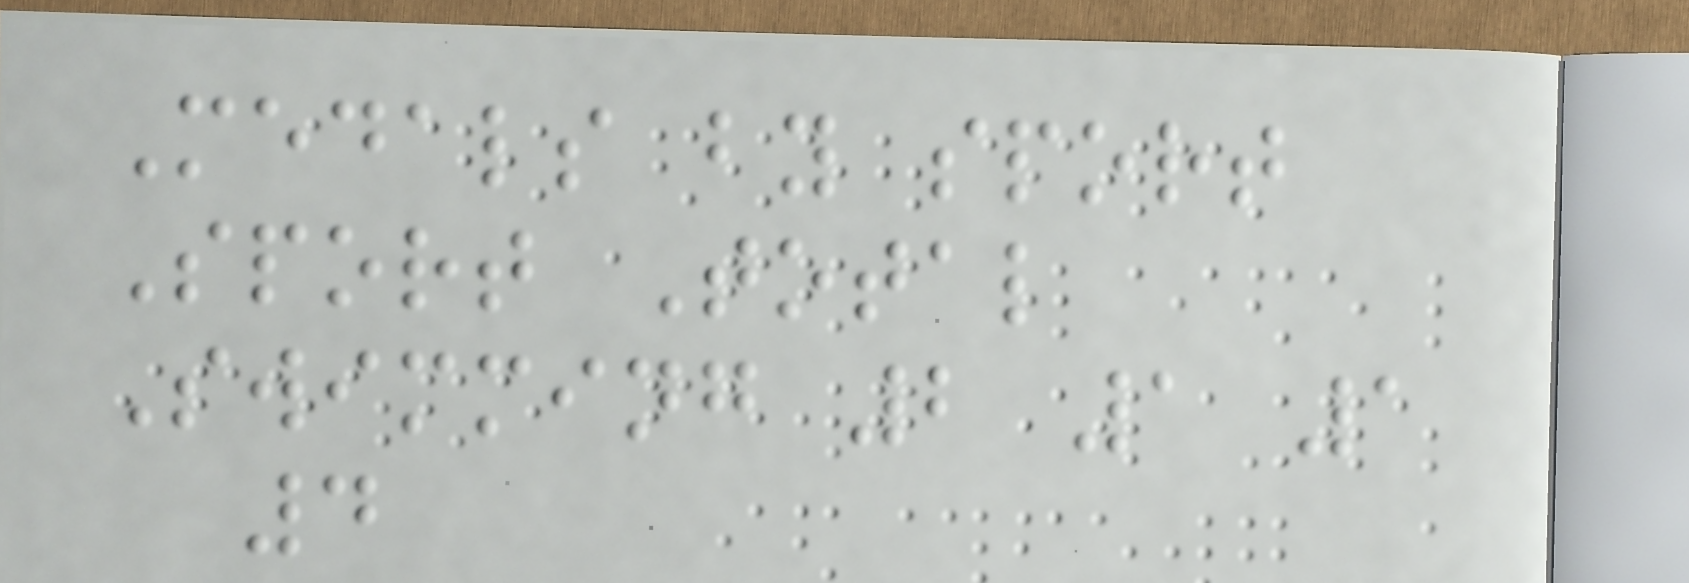Medals by sport
Sport Total
Swimming 2 1 1
4
